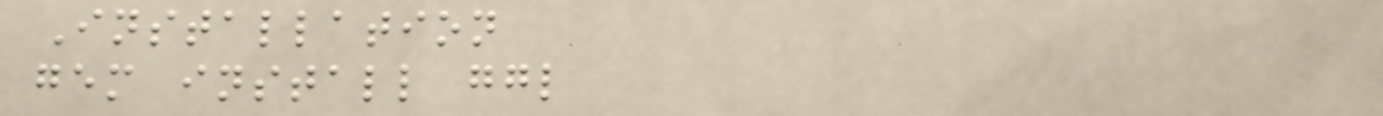Installation
gem install ggl
